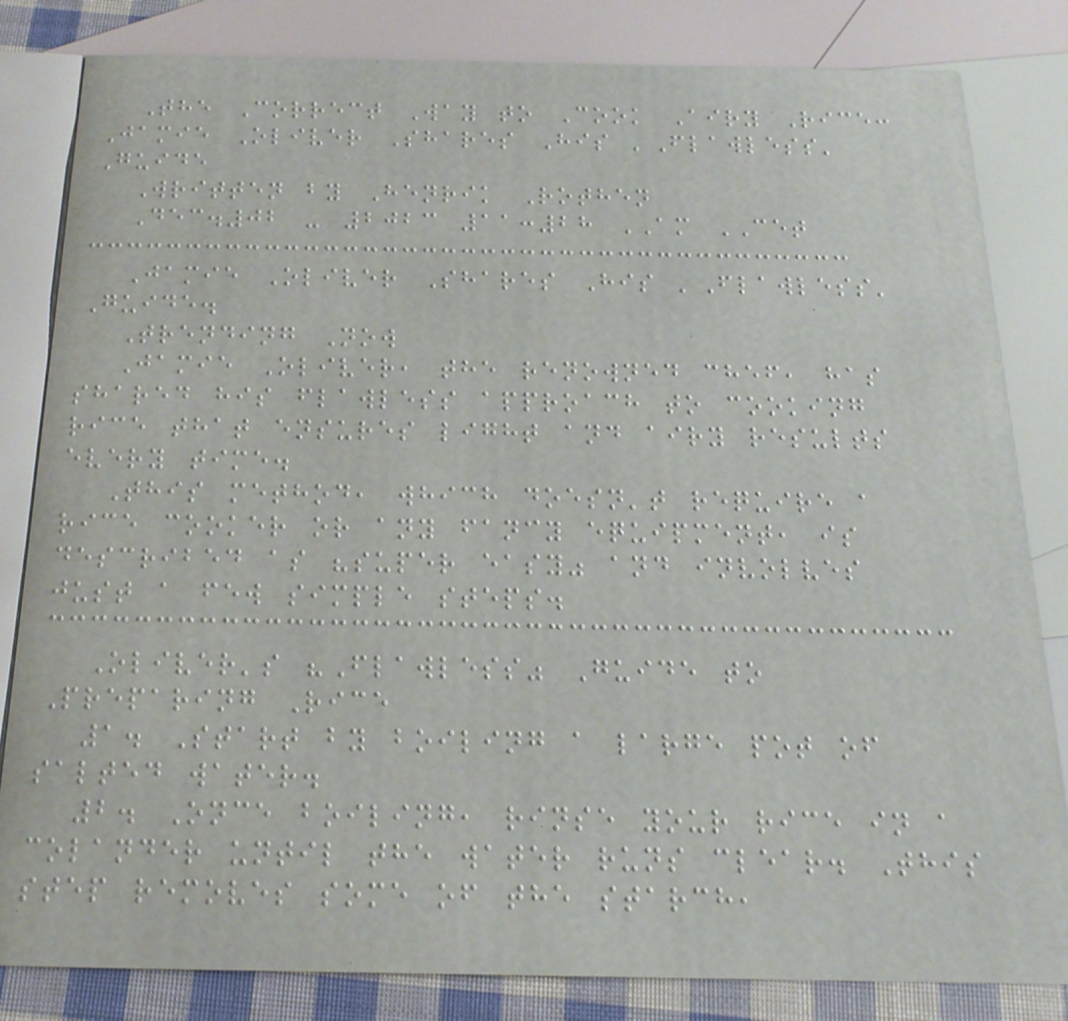The Correct Way to Cook Airy Rice:
Jamie Oliver Shares His 'Flawless'
Guide
Written by Henrik Rothen
Dec.02 - 2023 11:28 AM CET
Jamie Oliver Shares His 'Flawless'
Guide.
Trending Now
Jamie Oliver, the renowned chef, has
shared his flawless approach to cooking
rice that ensures light and airy results
every time.
This method, which doesn't require a
rice cooker or any fancy equipment, is
described as "super easy" and involves
just a few simple steps.
Oliver's "Flawless" Guide to
Preparing Rice
1. Start by boiling a large pot of
salted water.
2. Once boiling, rinse your rice in a
colander until the water runs clear. This
step removes some of the starch,
